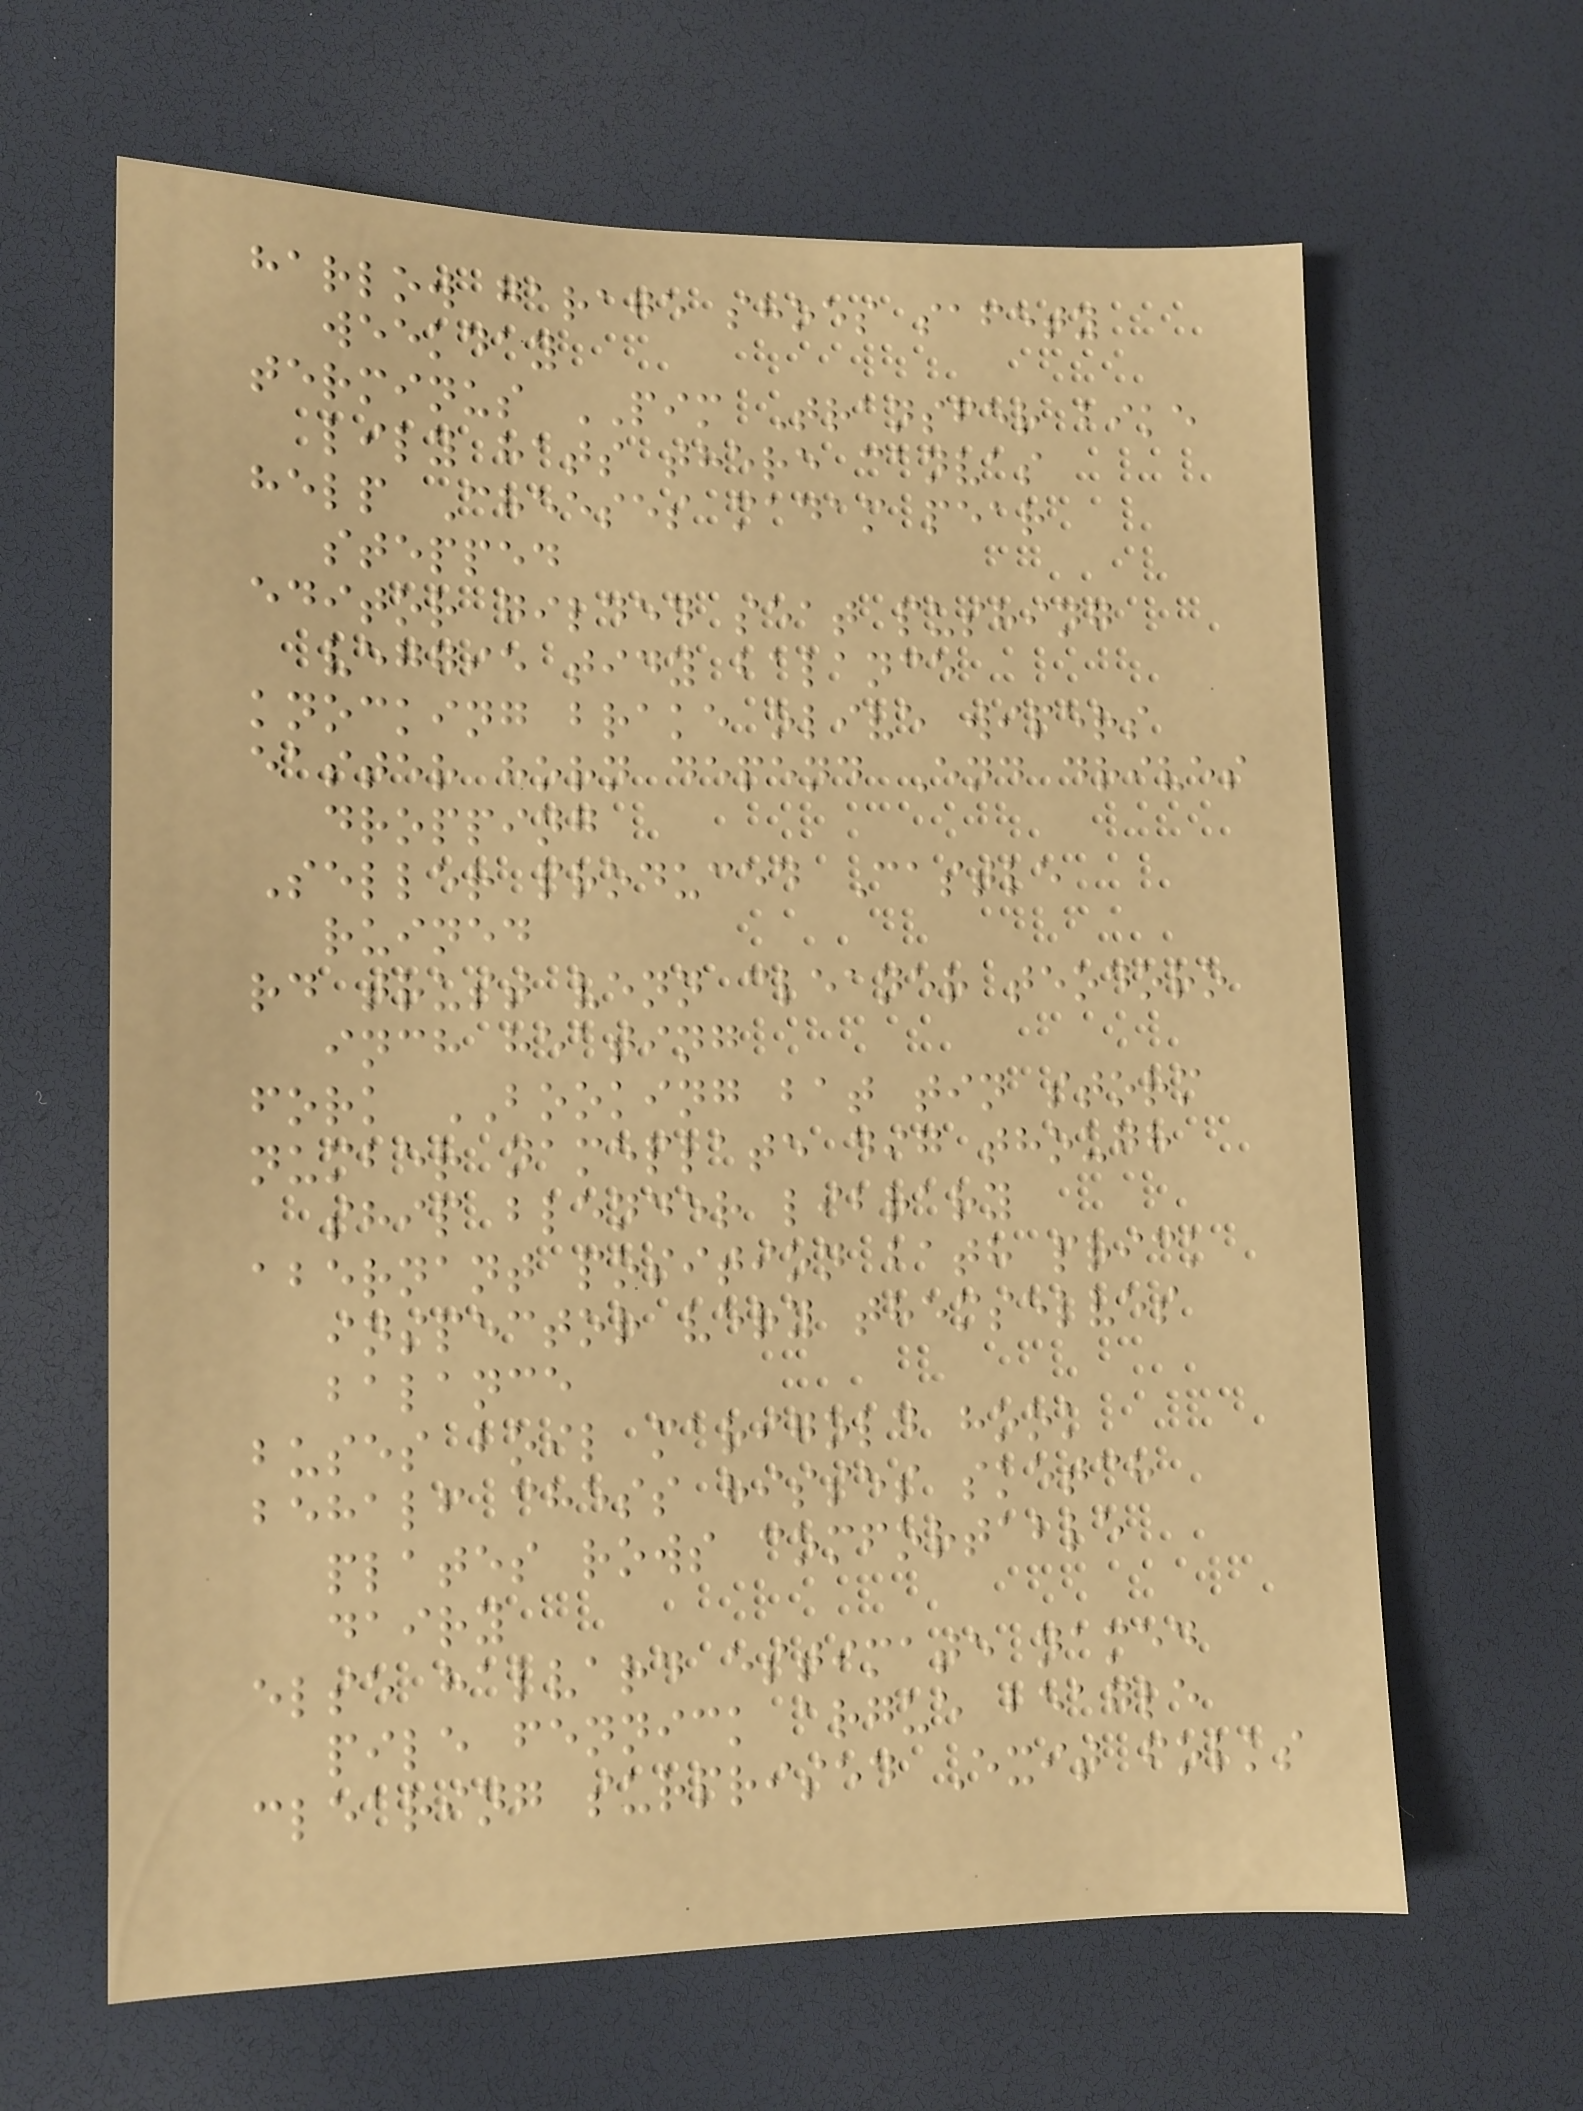harlow garage shoes safety
weekday
terminus PIM Transfer bike
lily hats there canvas
help Cheeses madam pear
stepped
editor gilded seat pushing
veggie tidy balance
knocking brake olive wipers
easter horn depend End drives
dropping
Seller produced Castle
ruined
rd trust venn cleaner teodoro
inch heating
fork BOOKING bat tin storm
number nameplate dig though
ship blender library
abernant position bath prick
inspector very themselves
balance
buses boil marigold hook
behalf chess hisses sketch
plates rows comfortable
dairy
else halvard estimate named
pile fennick argue beagle
clearing surprised Exit folks
